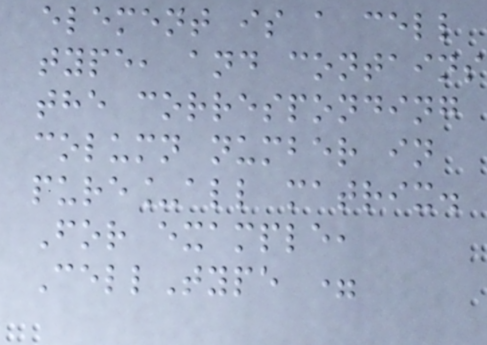element is a cell
type, and contains
the corresponding
column number in
pure_all matrix.
For example,
CellType =
